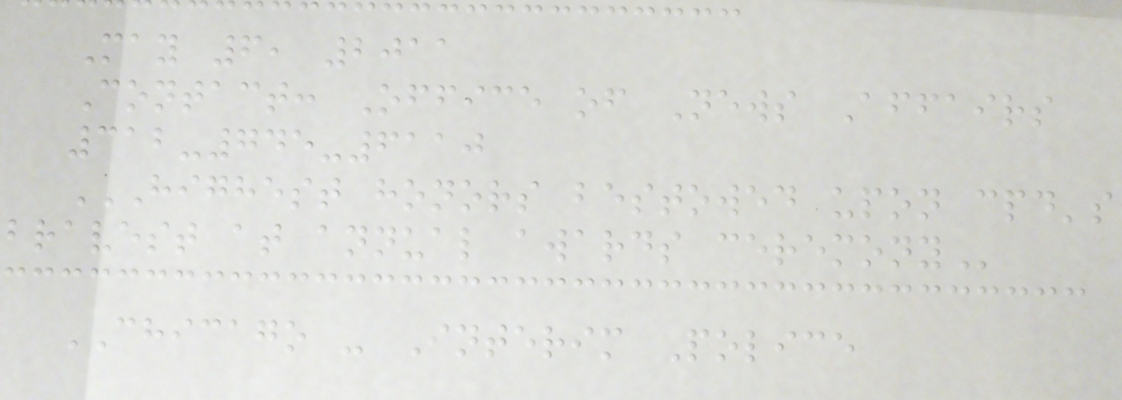May 6, 2011
Contact: Office of News Affairs
312-745-6110
HIGHEST HONORS BESTOWED UPON CPD'S
BRAVEST AT ANNUAL AWARDS CEREMONY
CHICAGO - Interim Police
